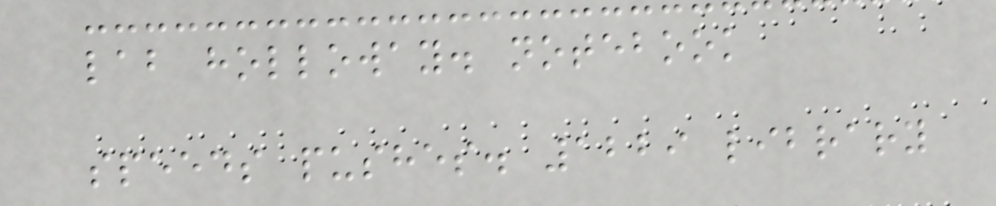lab holloway. notebook
speeds pushes. 1229 library
